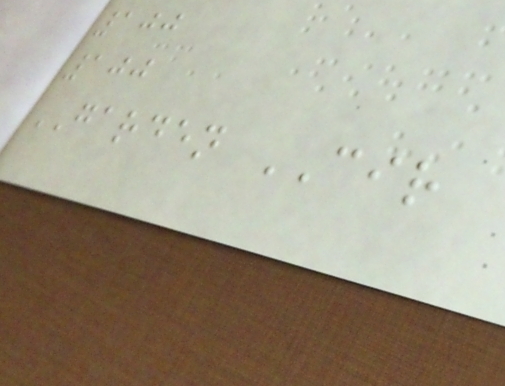100
100
GARDEN CIR
